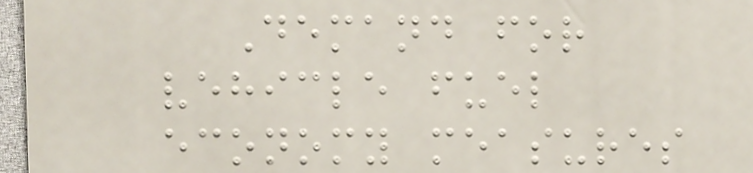Demand for
vehicle fuel
economy measures
